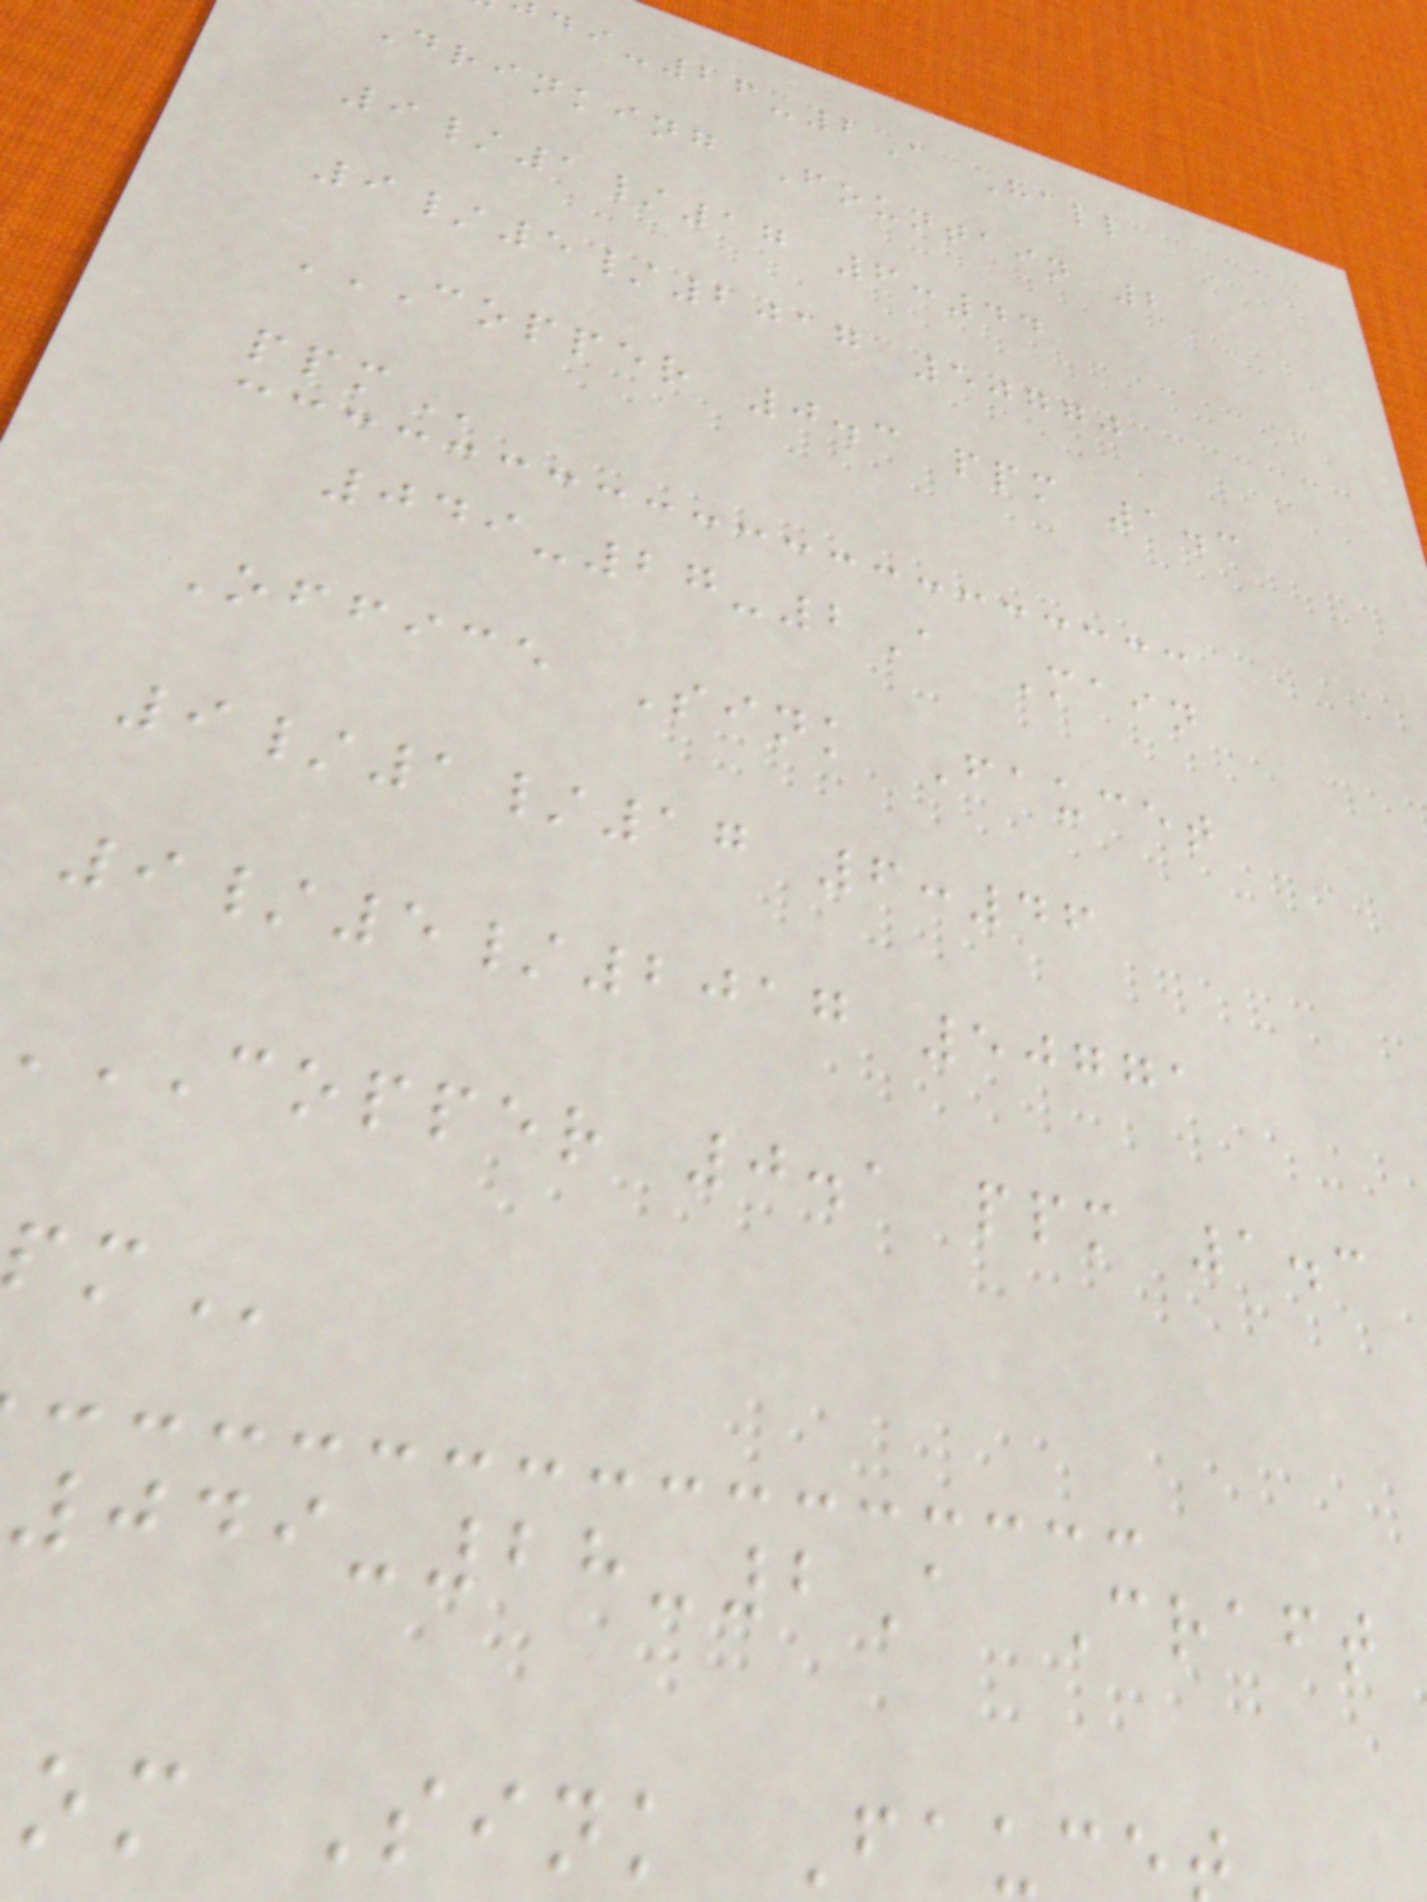-26-2A Hall
Drinking Fountain 2
9/1/17 6:44
9/5/2017 50770
COPPER 0.3 PPM 1.3
049-27-2A Main
Office Sink Faucet
9/1/17 6:46
9/5/2017 50771
COPPER 0.1 ppm 1.3
049-28-2A Craft
om Sink Fauc
